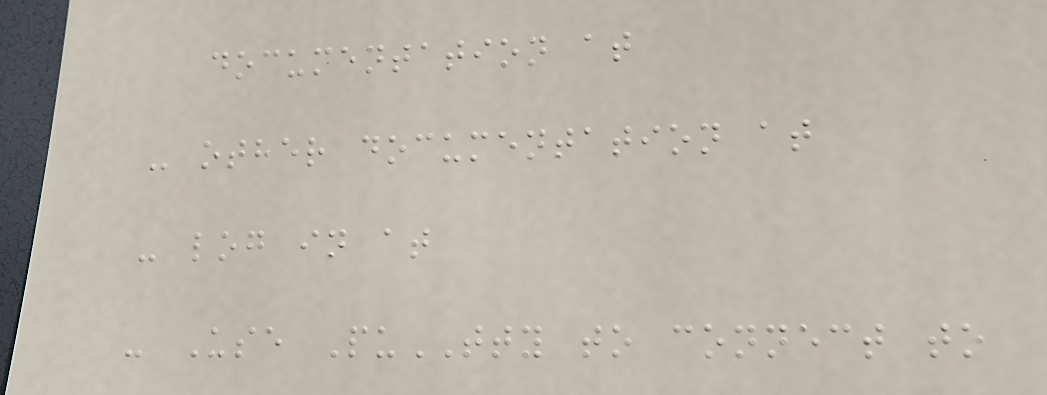documentation at
- other documentation at
- log in at
- Use PuTTY to connect to
